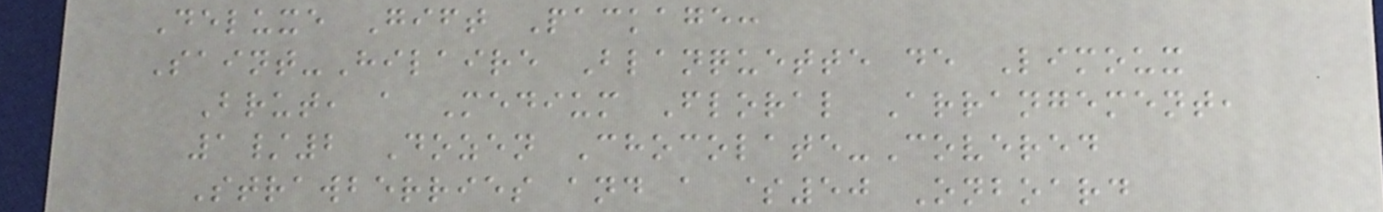Deluxe Gift Package:
Saint-Hilaire Blanquette de Limoux
Brut, a Medium Floral Arrangement,
1/2 Dozen Chocolate-Covered
Strawberries and a $50 Onboard
